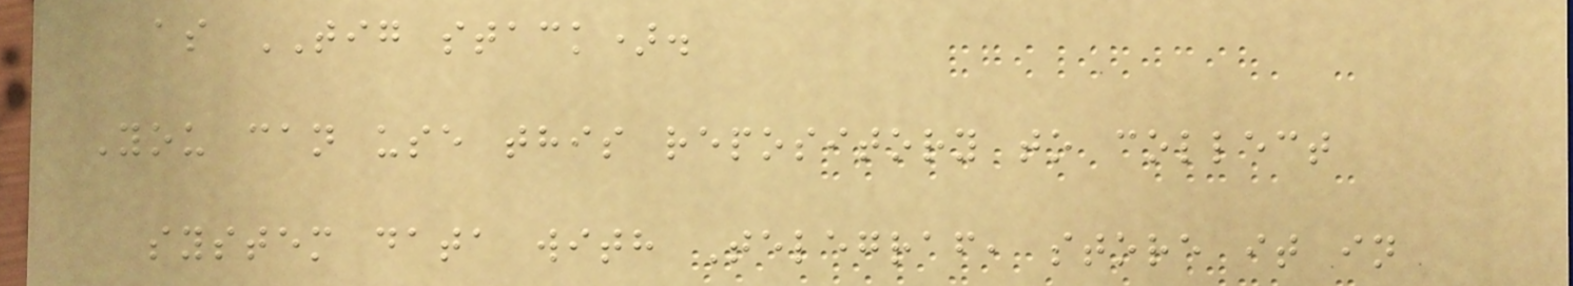as TIG stack).
You can use this repository to collect
system data with Telegraf, store it in
